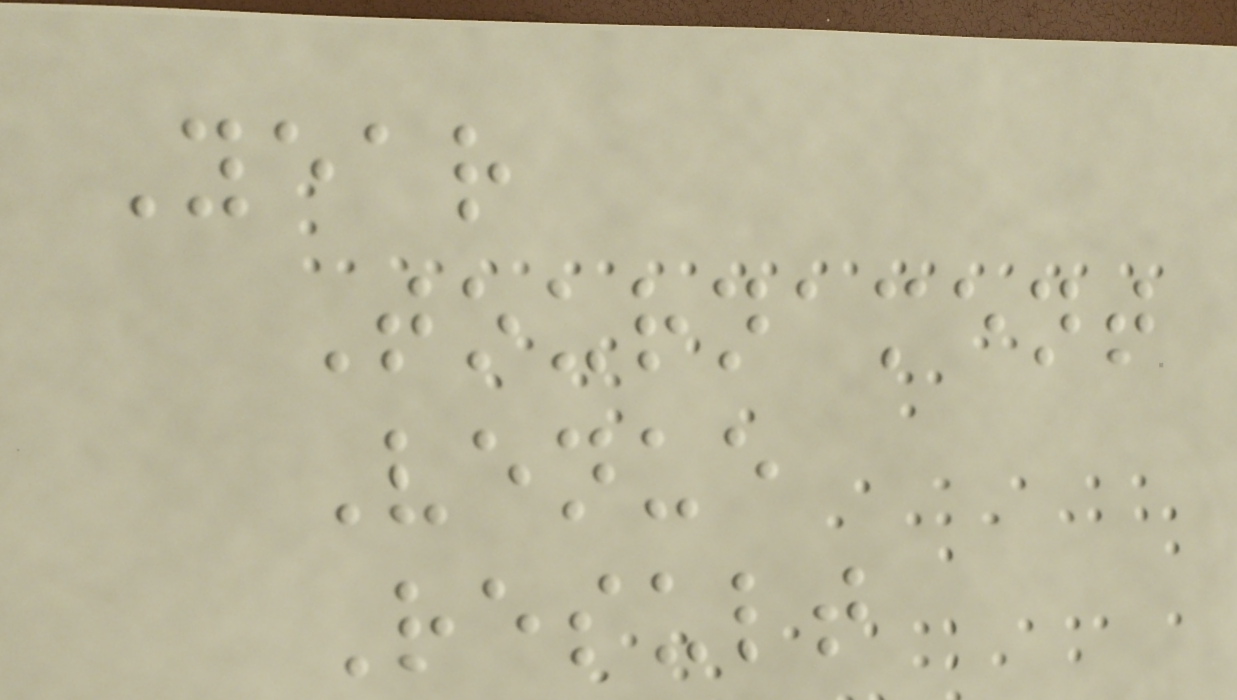Year
Tournament
Venue
Result
